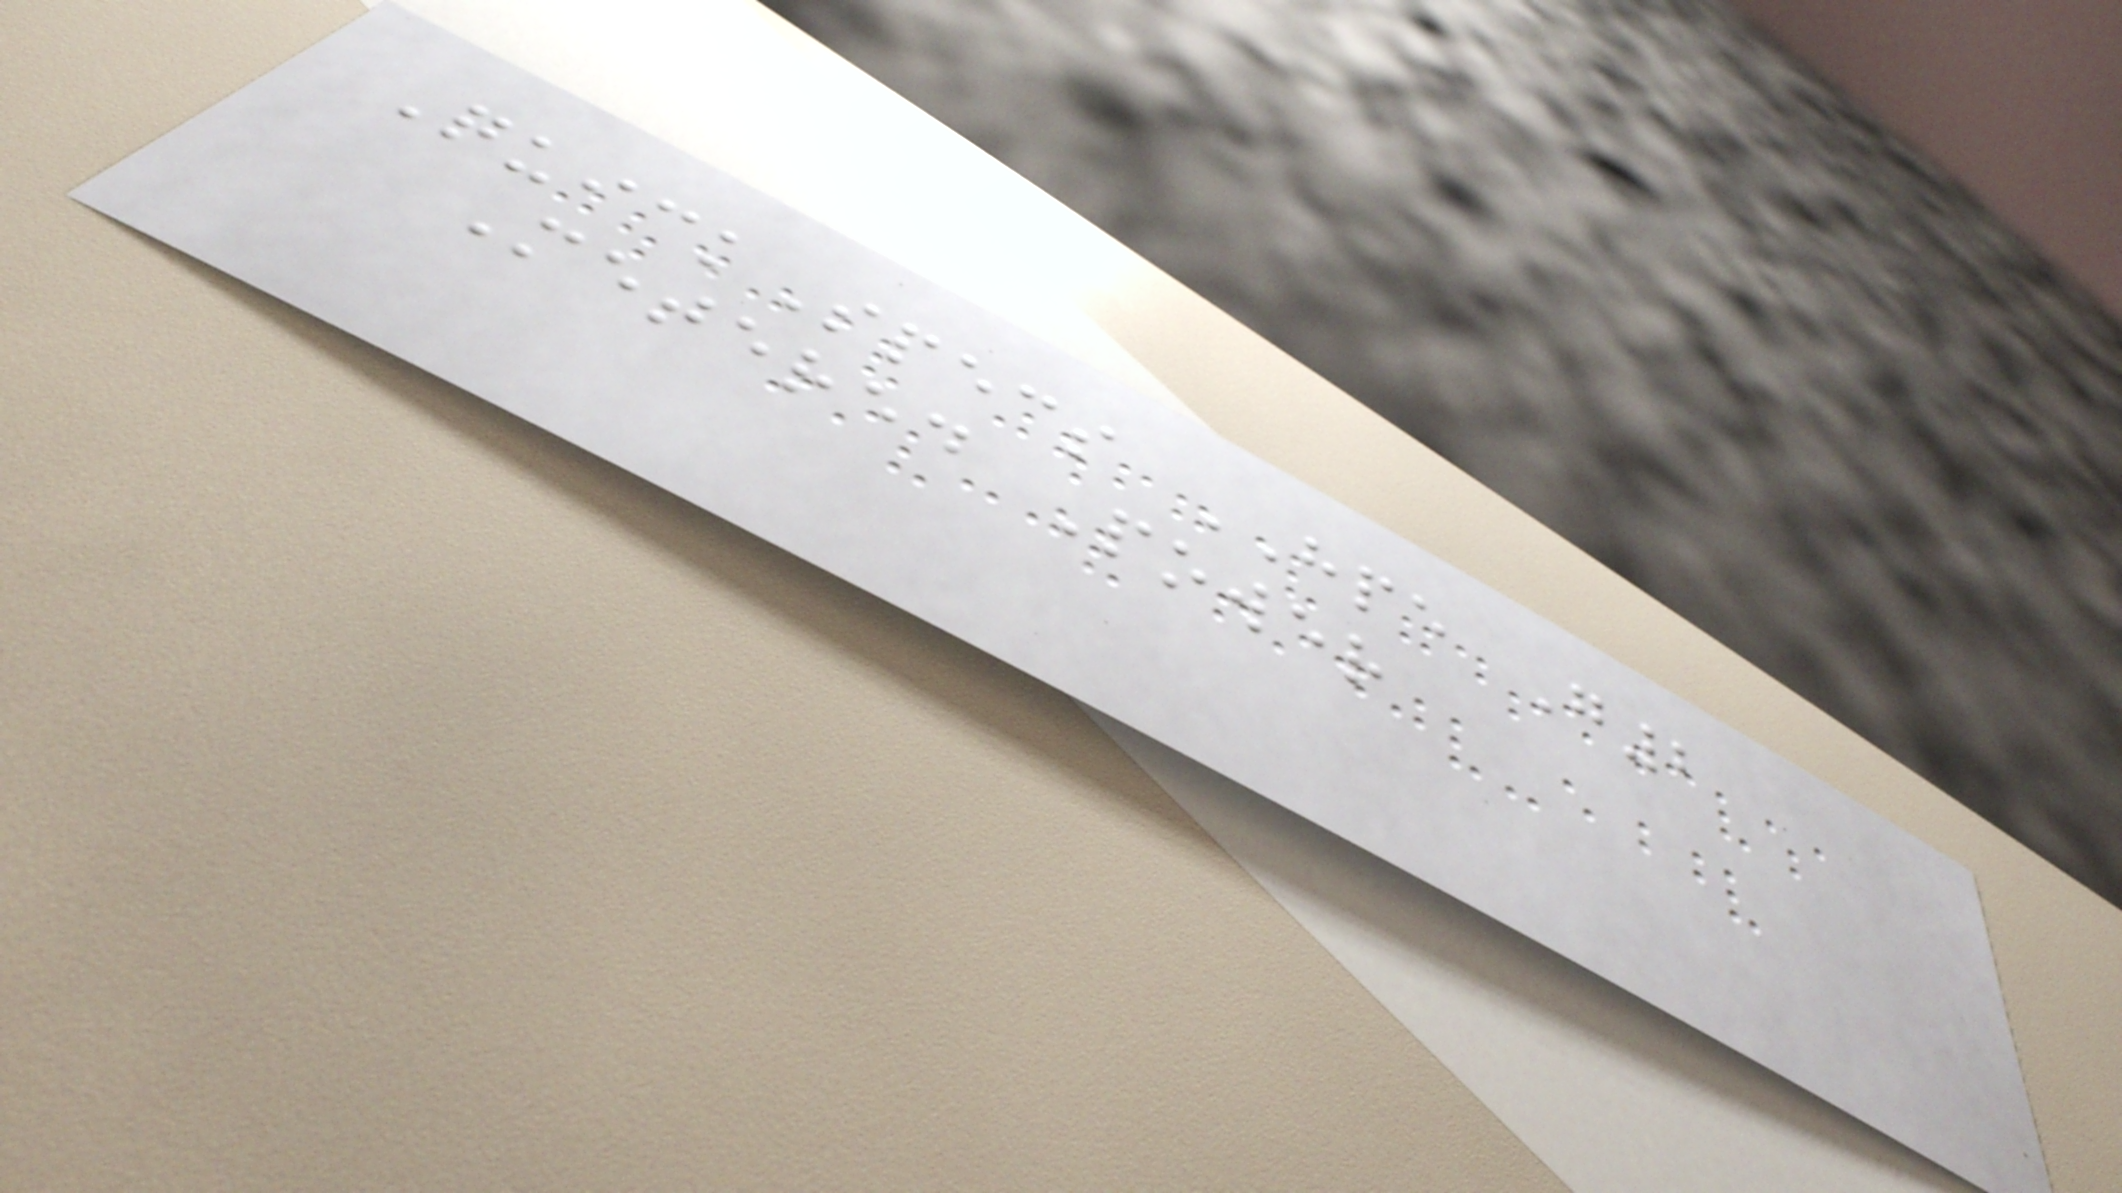QuickSpecs HPE G2
Metered Power
